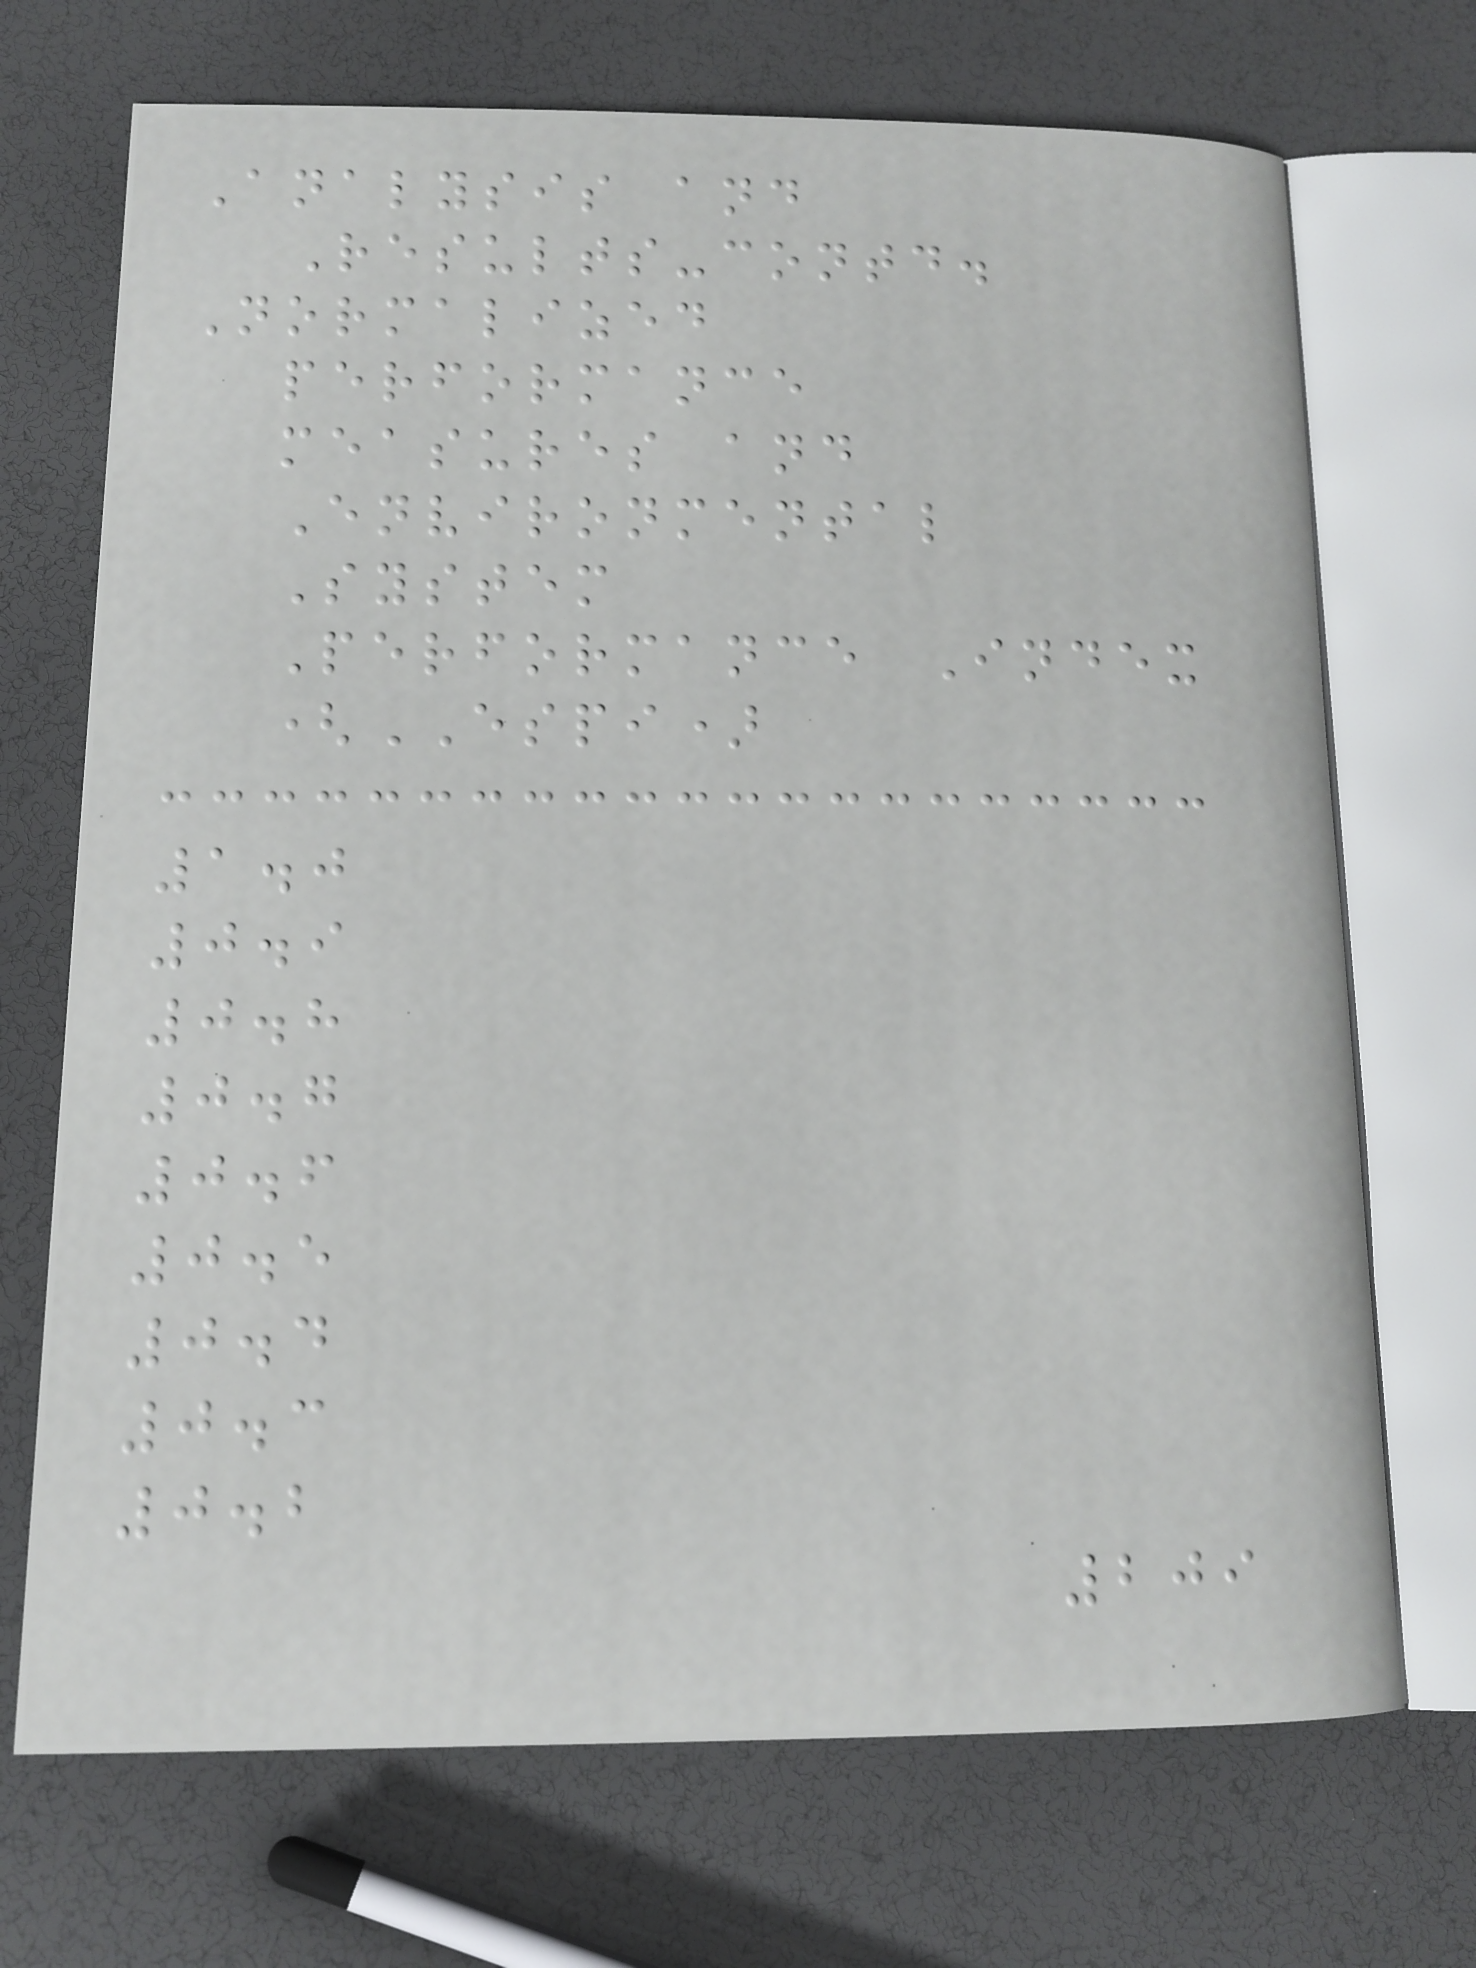Analysis and
Results-contd.
Normalized
performance
measures and
Environmental
System
Performance Index
(ESPI)
1.0
0.9
0.8
0.7
0.6
0.5
0.4
0.3
0.2
209
